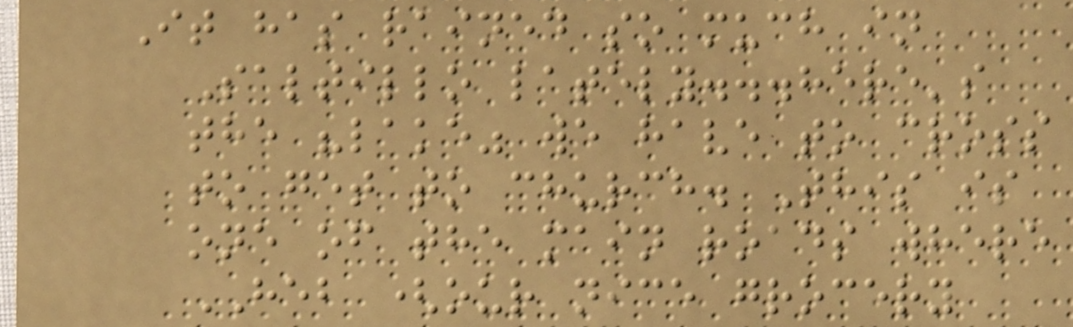It has rained so much in
Saltillo lately...here's
the "lake" we have to cross
to get to church. This is
one of the main roads where
HEB (our nice grocery
